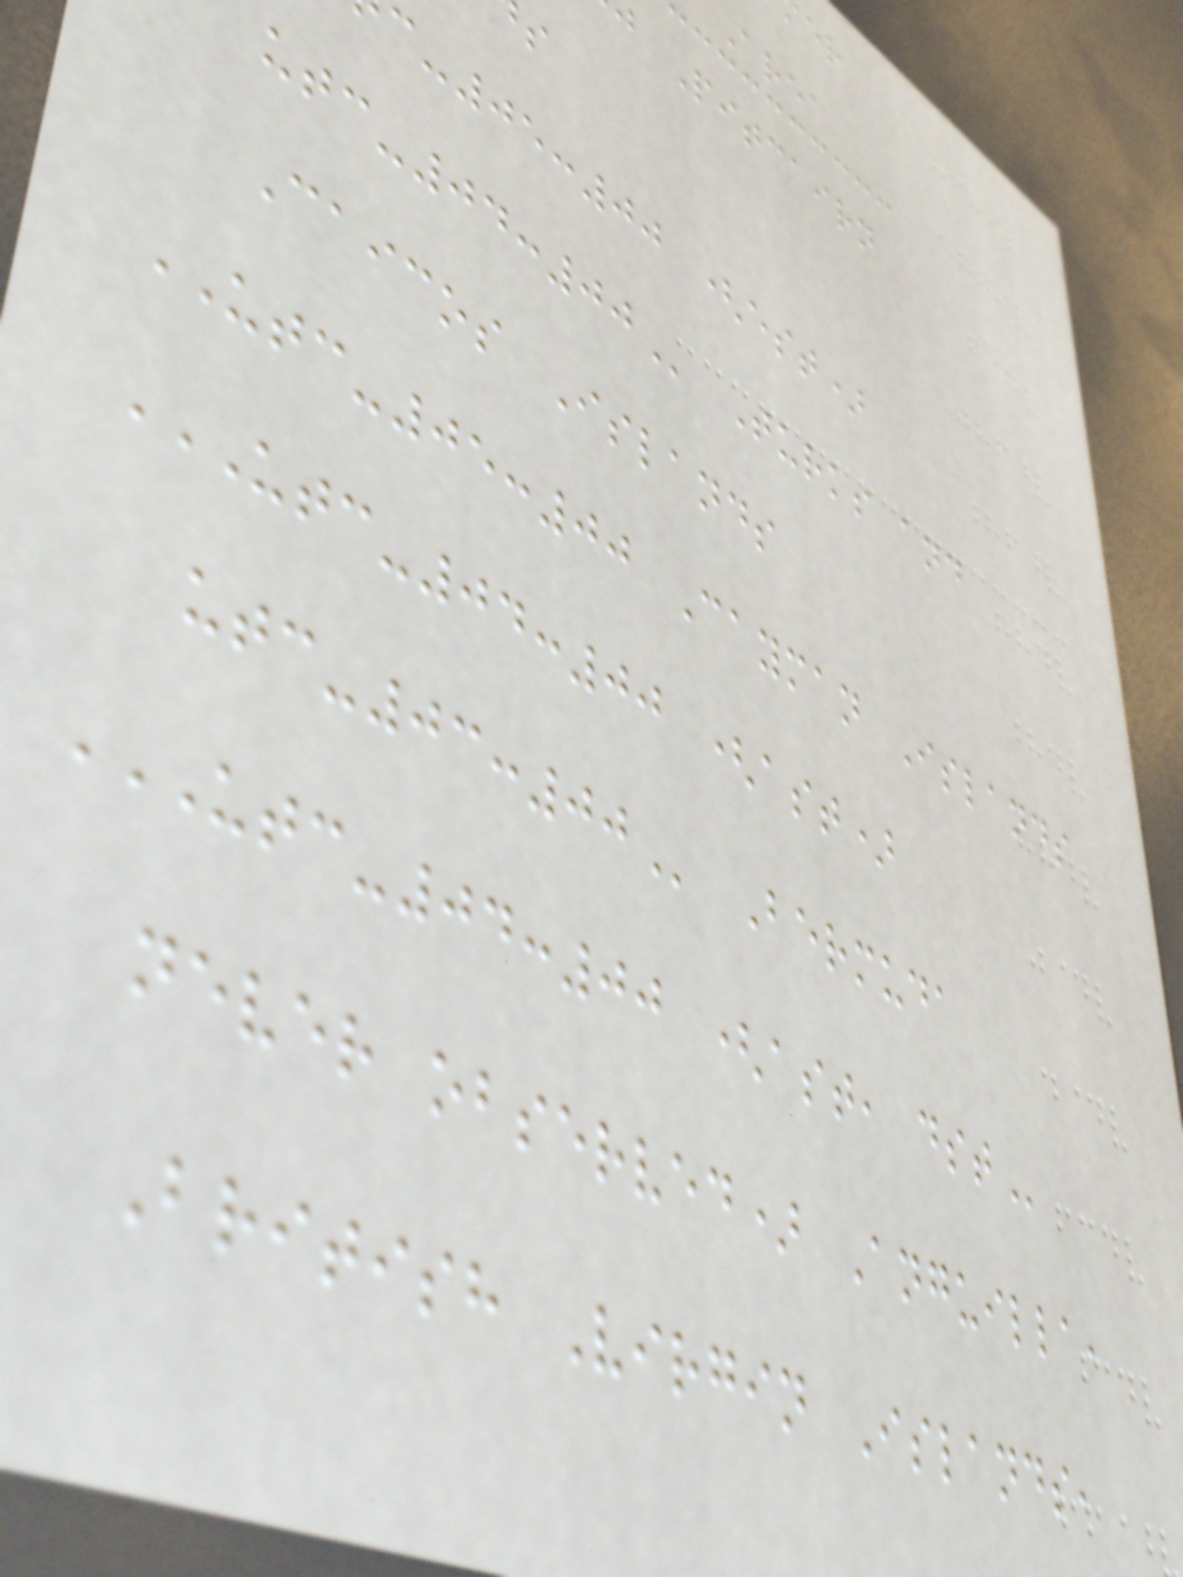Area
Pitcairn
c-05:00 (est)
Turks and
Caicos Islands
UTC-05:00 Cayman Islands
UTC-04:00 (AST)
Bermuda
UTC-04:00 (AST, DST
never observed) Anguilla,
British Virgin Islands,
